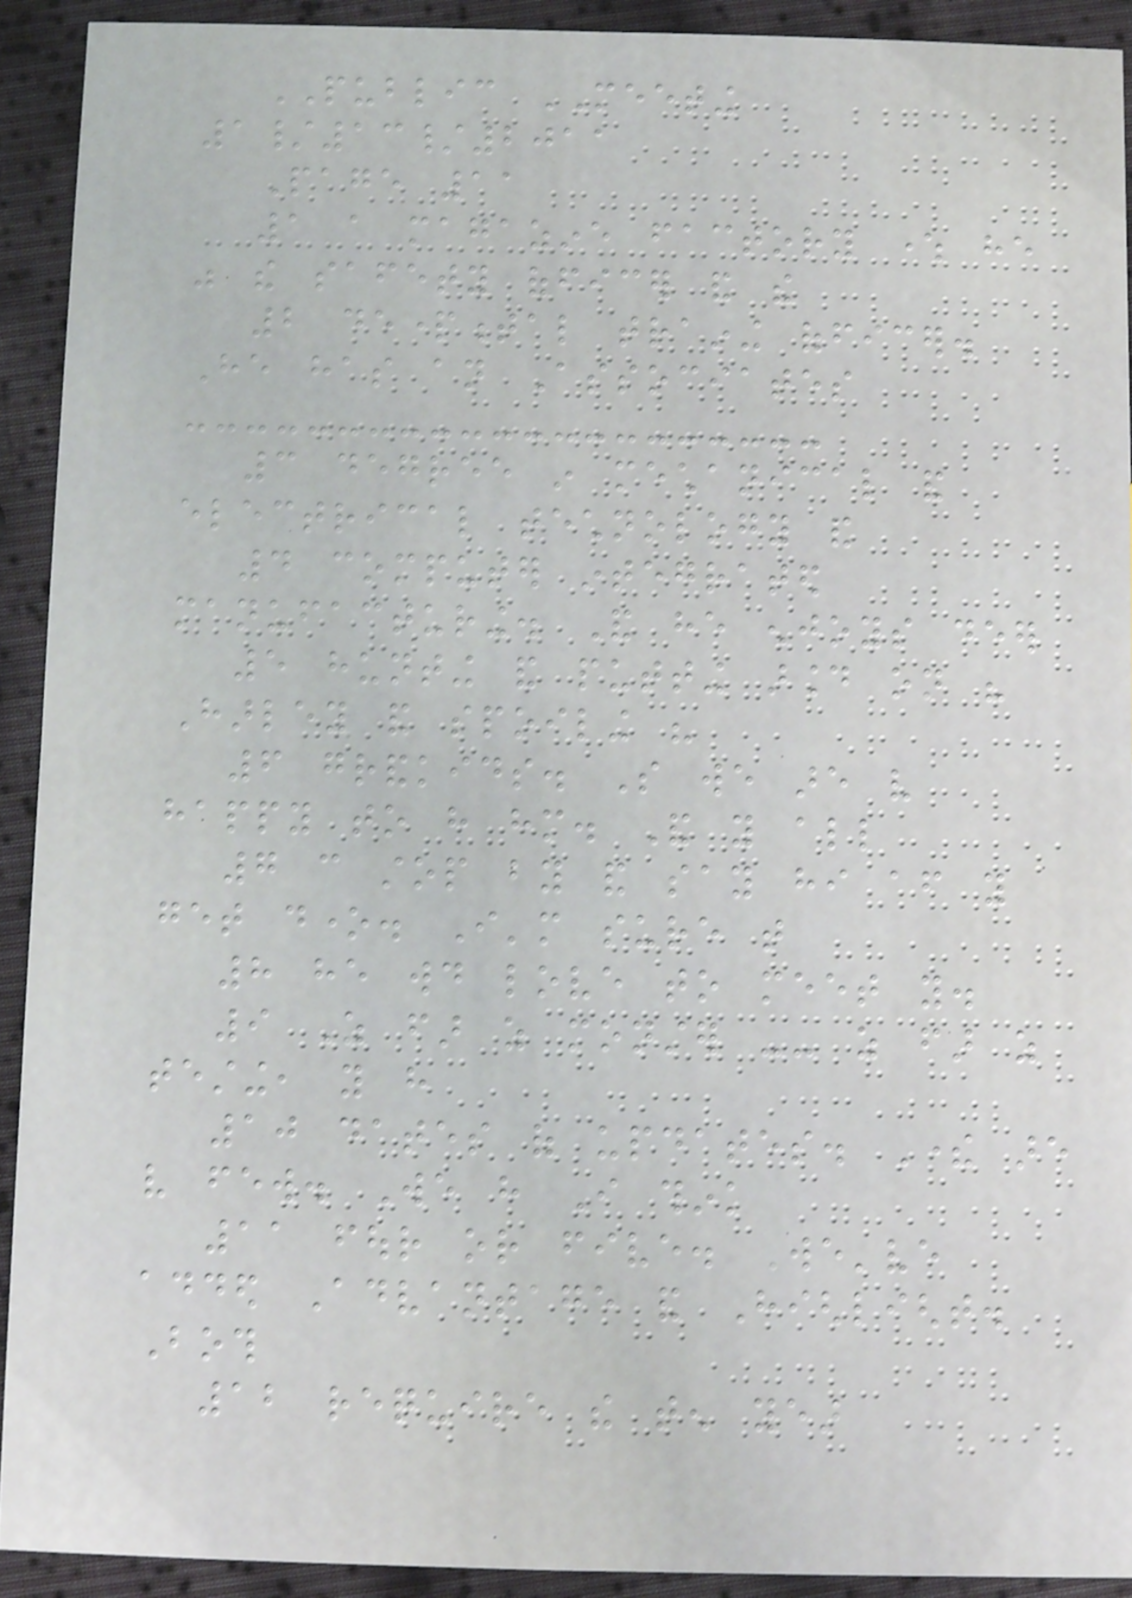PUBLIC MEETING
1/13/2011
Page 11
1 a magazine factory where he
was the safety officer and the
2 departmental training officer.
He has an Associates
3 degree in mechanical and
electrical technology and
4 computer integrated
manufacturing. And he enjoys deer
5 hunting and putting around on his
Harley and spoiling his
6 grandkids. So we are very
happy to have him. And you all
7 can stop by and say hi after you
get done. I'm sure that
8 he would love to meet you.
9 As far as monster -- as far as
testing, you have
10 dates of updates. There are
very few. We have I think
11 four or five. We've
added Advantage and Highlight.
Both
12 require the ten year
